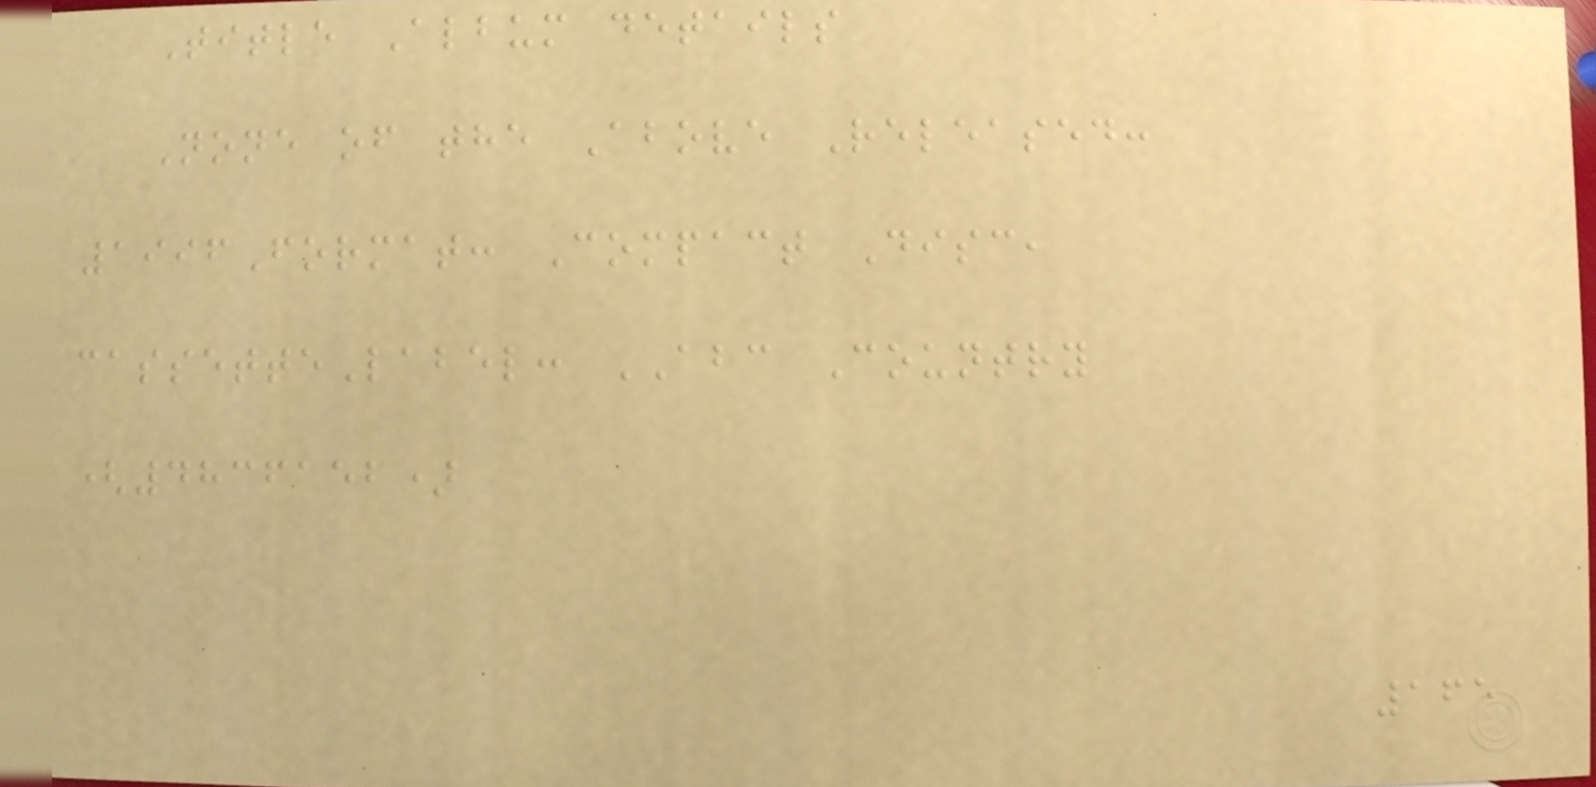Title Album details
None of the Above Released:
1996Format: Compact Disc,
cassetteLabel: ABC Country
(4836152)
165
